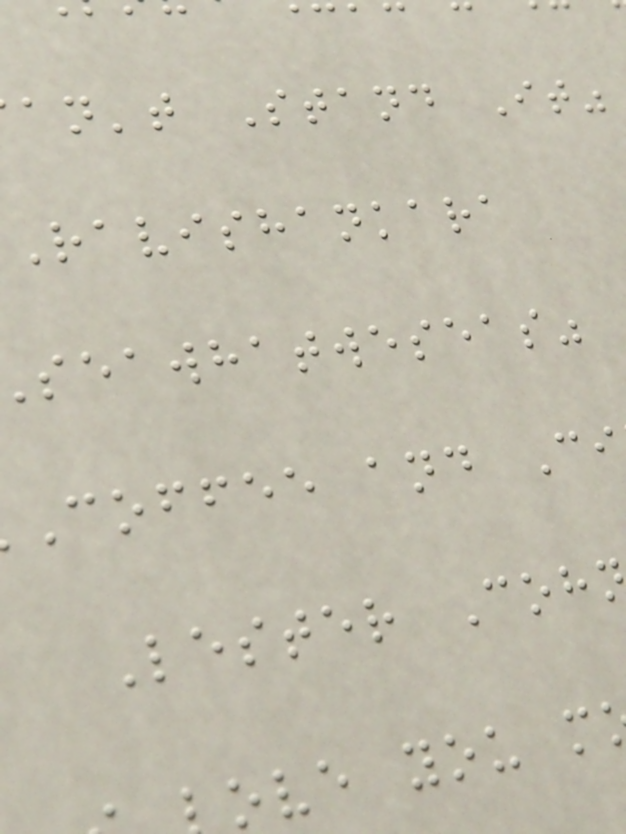an't Stand It"
Ravishankara
seawhatweseas"
Coffee and Ci
Lester Coh
ove you m
